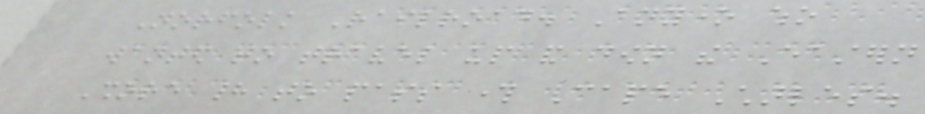Norfolk Railroad. Anyone who
wanted to travel up and down the Eastern
Shore had to pass through Cape Charles.
